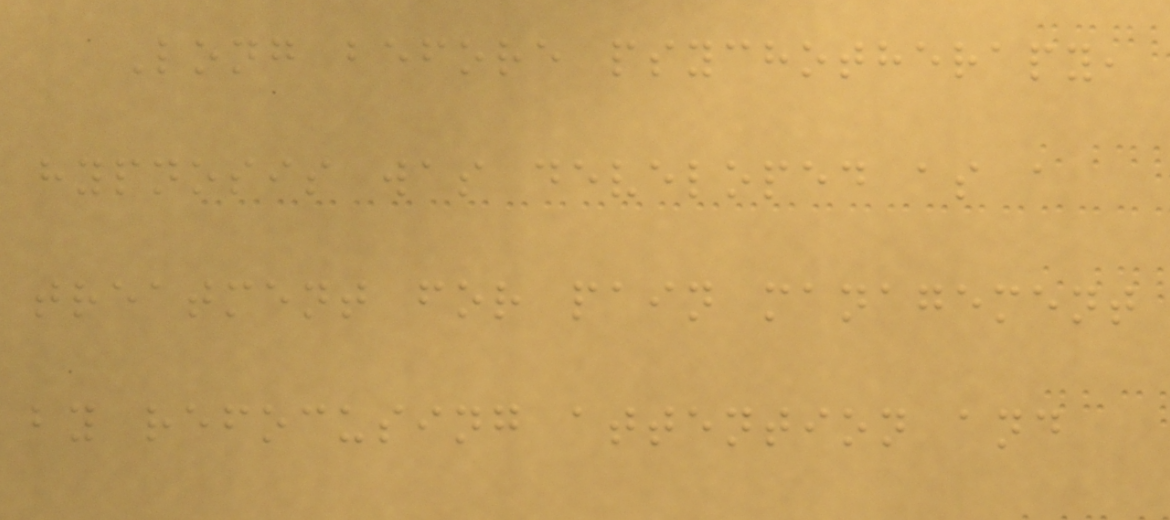Long before psychotherapy,
hypnosis was developed as a
treatment for pain management
by refocusing attention and
